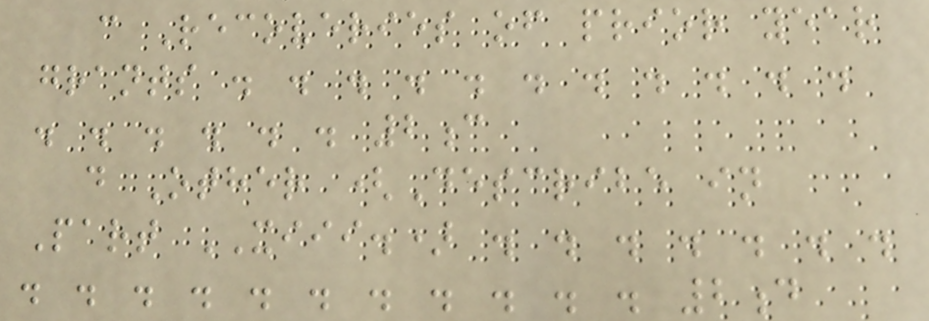c Recoveries of prior year
grants . . . . . . . . . . .
. . . . . . 2c
d Other (Describe in
Part XIII.) . . . . . . .
. . . . . . . . . . . 2d
